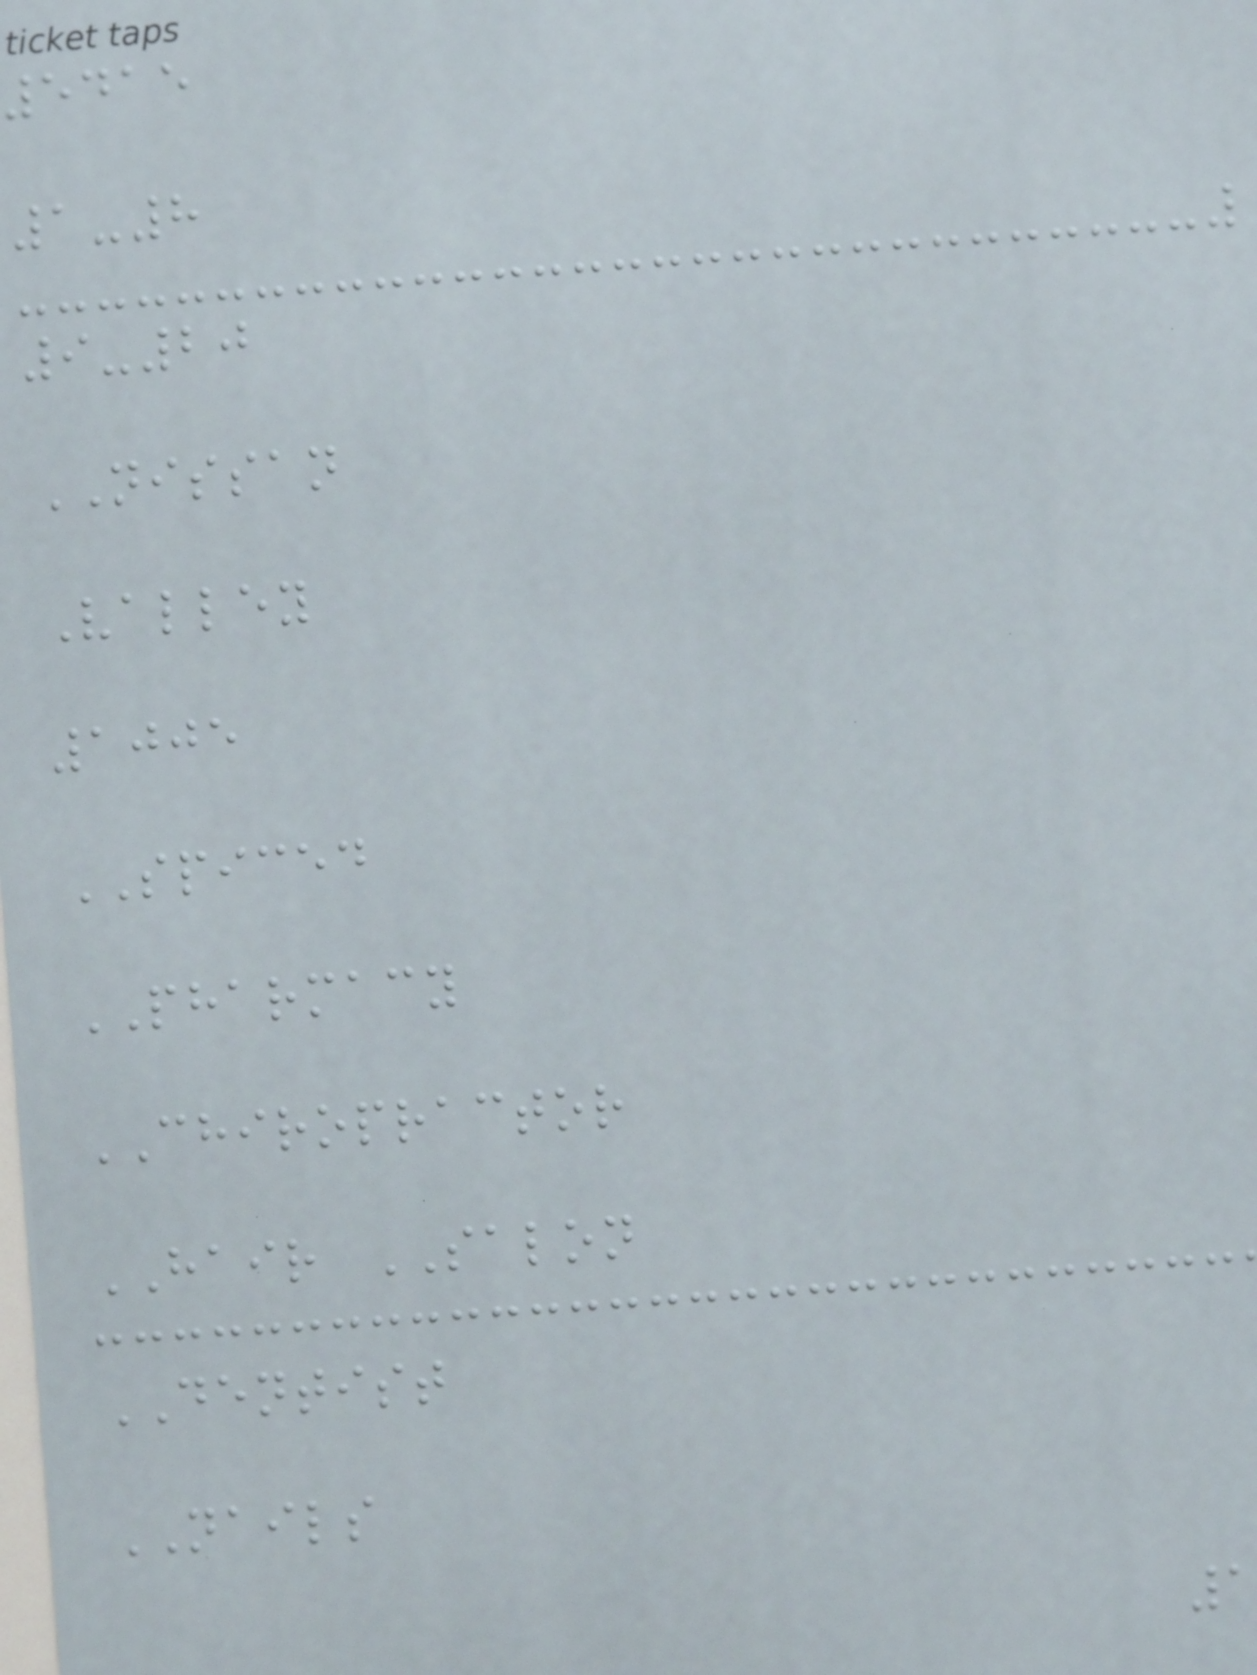5415
1-8
9-20
NISSAN
Valley
1005
SPICED
PHARMACY
CHIROPRACTOR
HAIR SALON
DENTIST
NAILS
